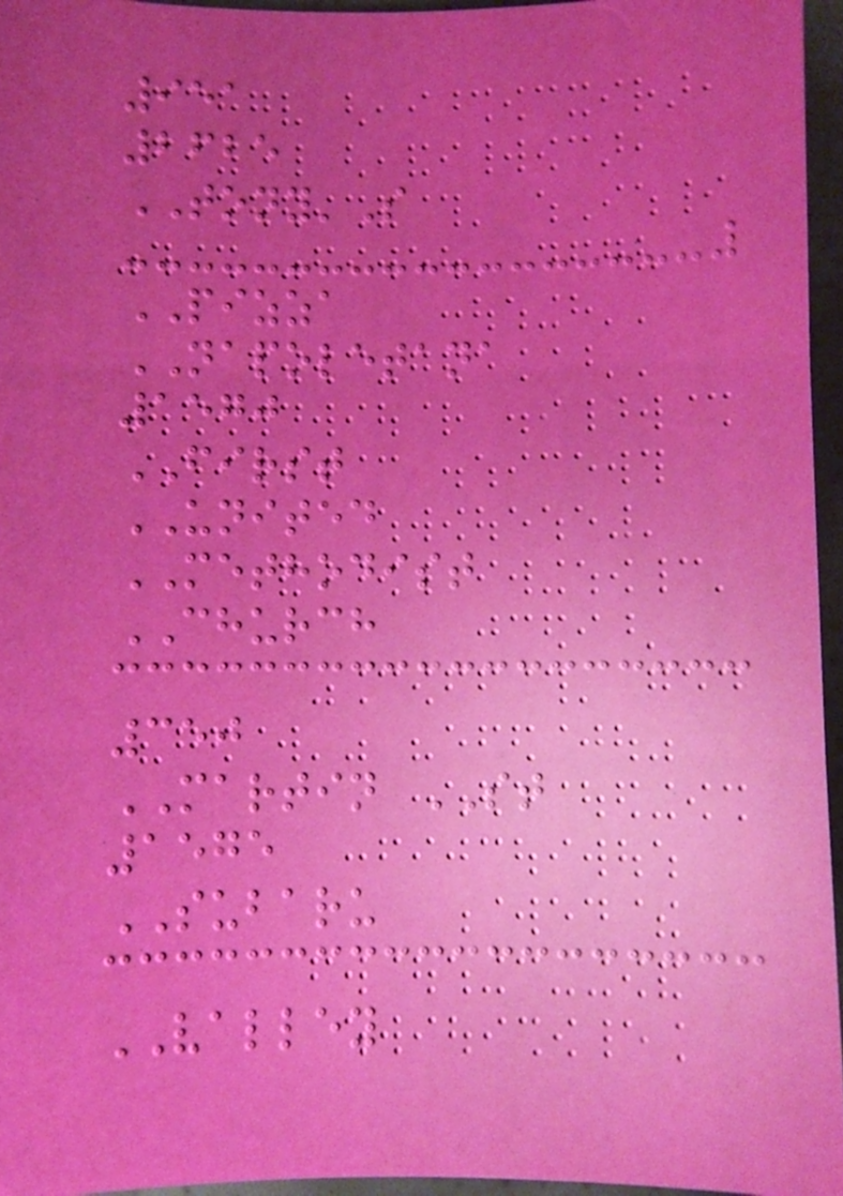951
2625
TONY'S
PIZZA
NAPOLETANA
1570
FIRST
UNITED
METHODIST
CHURCH
350
MARTIN ST
1575
SUBARU
VALLEY
